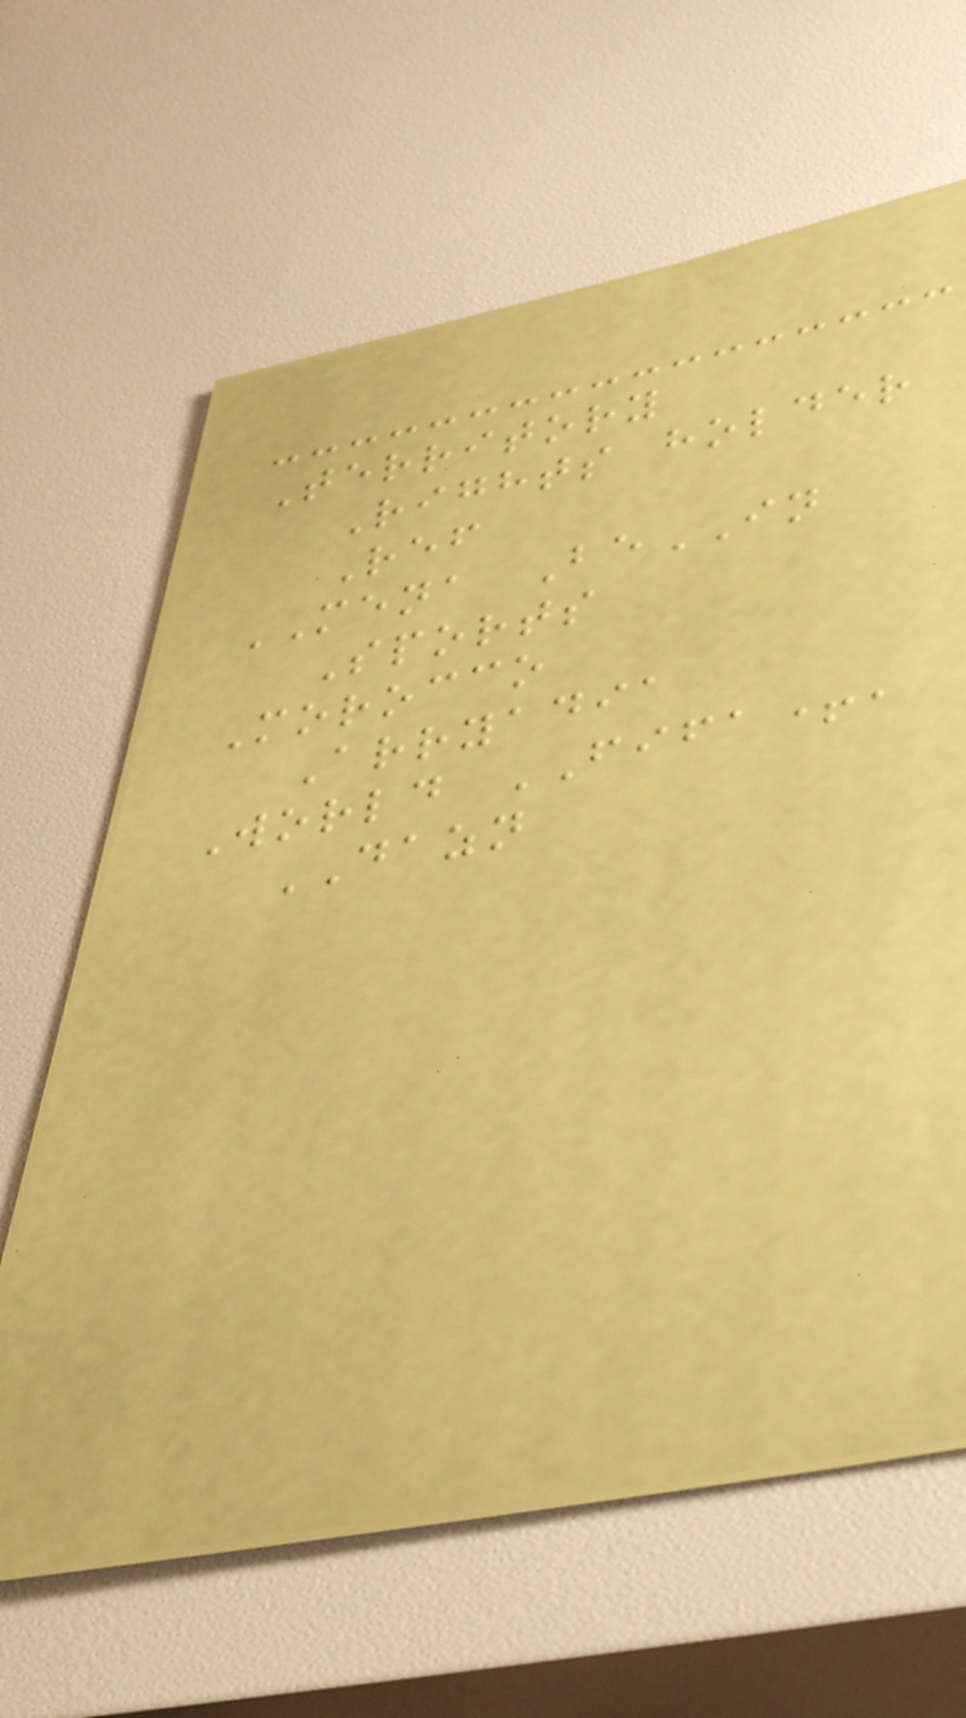Territory
Rights holder
Ref
MENA BeIN
Sports
Morocco
Arryadia
World FIFA+,
DAZN
